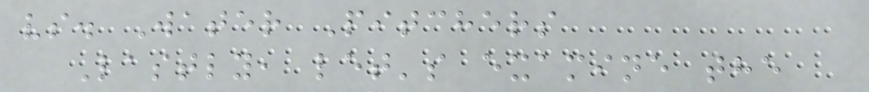vs. Water Pitchers
Lastly, let's examine the
